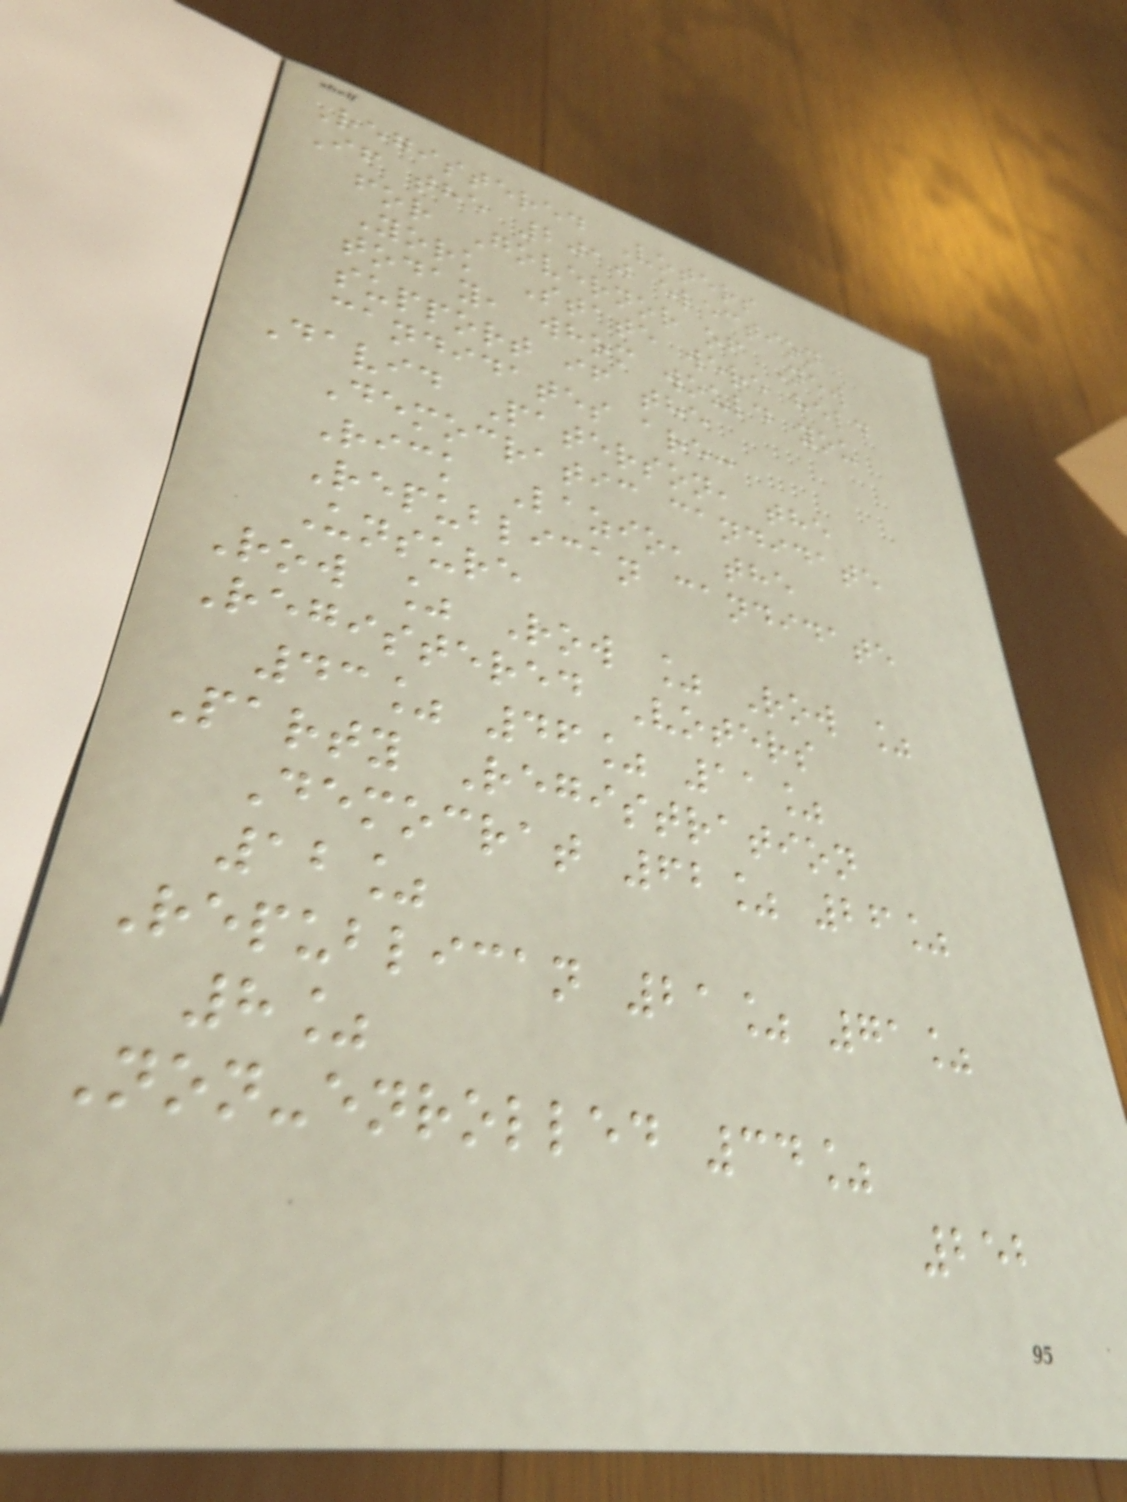Registered Voters
If the 2010 election
for Governor of New
York State were held
today, whom would you
support if the
candidates are:
David Paterson, the
Democratic candidate
Rick Lazio, the
Republican candidate
Unsure
Row % Row % Row %
Registered Voters
43% 46% 11%
Party Registration
Democrat 62% 26%
12%
Republican 21% 71%
8%
Non-enrolled 34%
252
